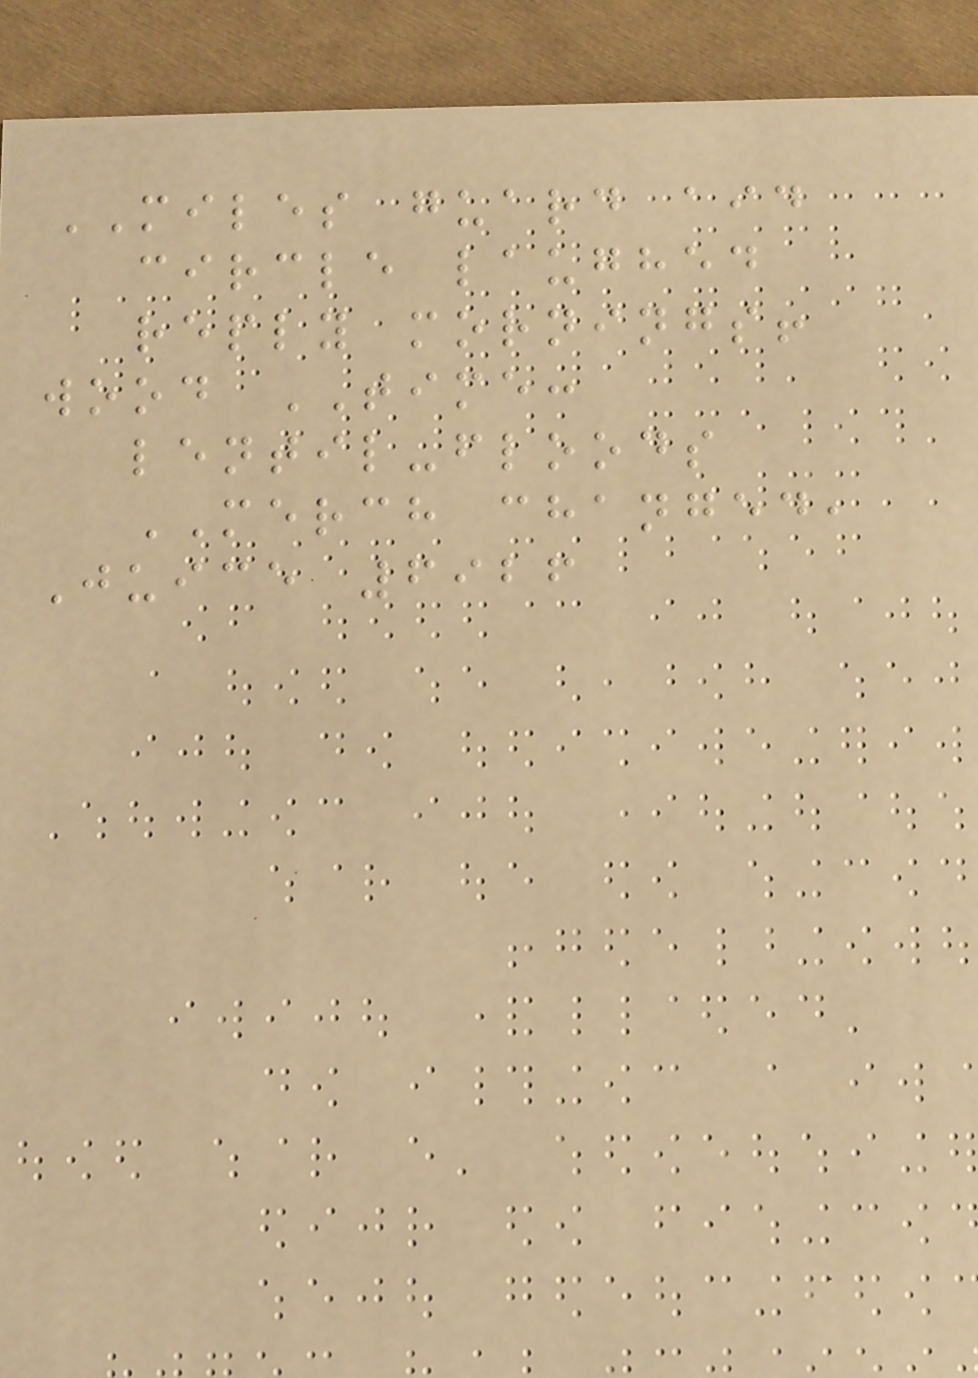MILES guard aid
circle laughed
reply mornings!
wood TIME:
lentil-floods
MERCH changed,
Juice 6926
